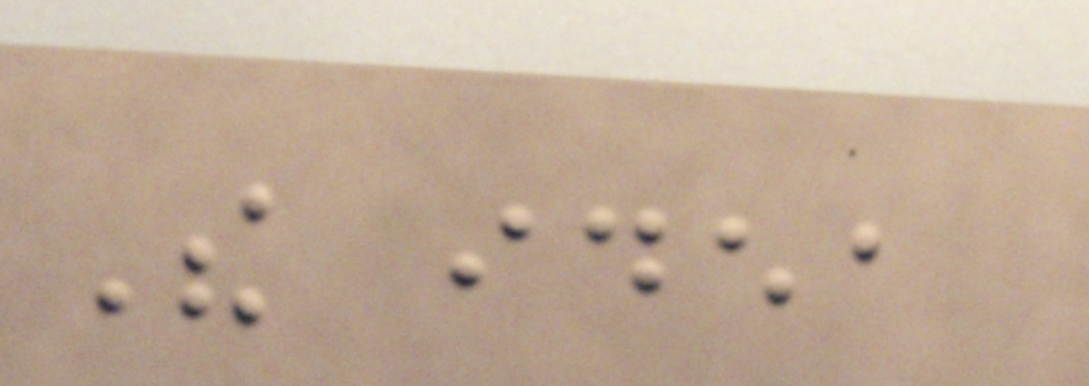The idea
